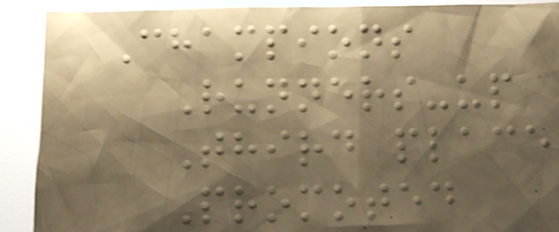Champions
Runners-up
Third place
Promoted
